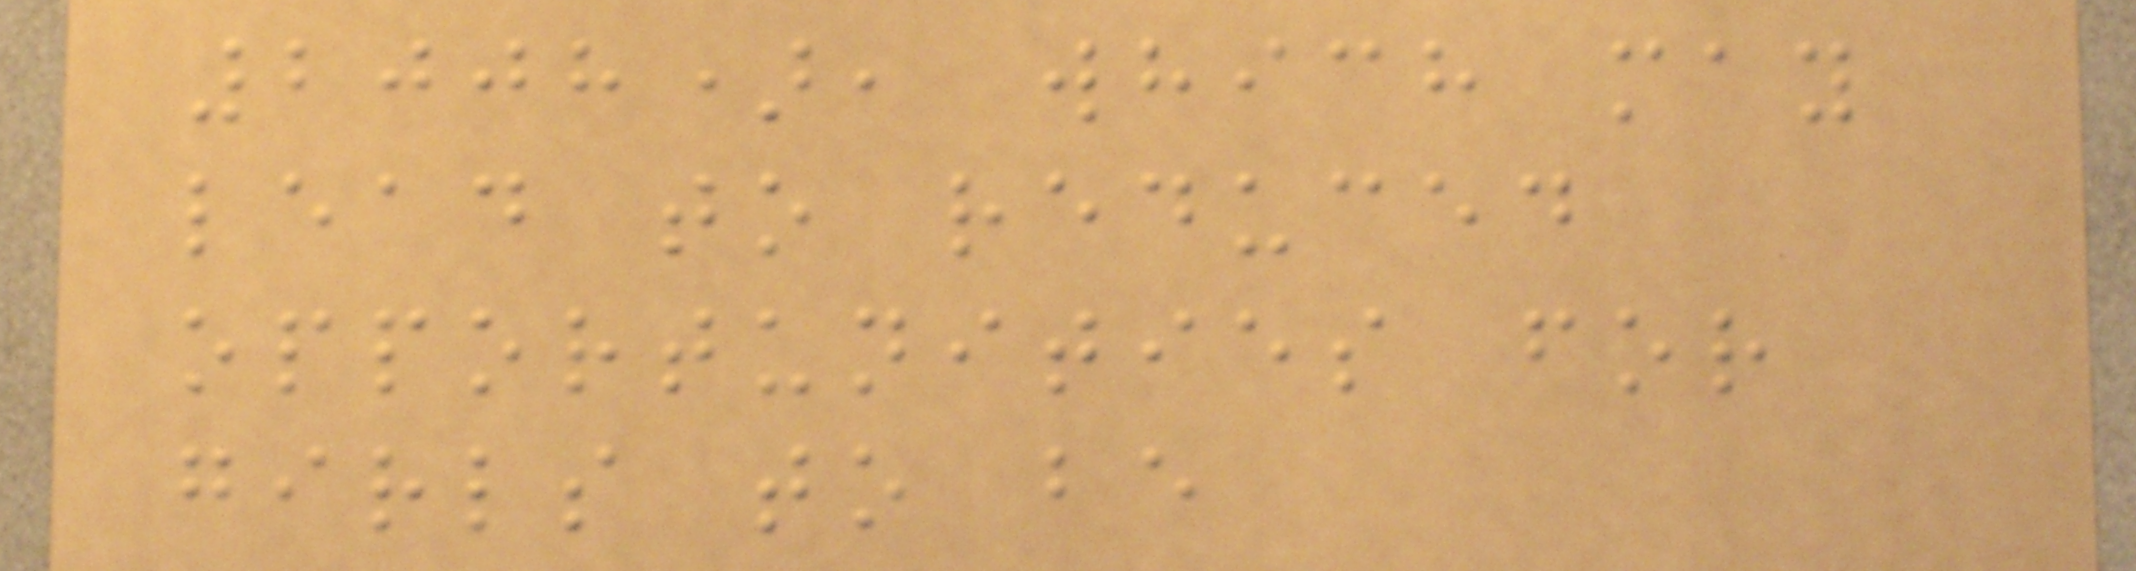2008), which may
lead to reduced
opportunities for
girls to be
